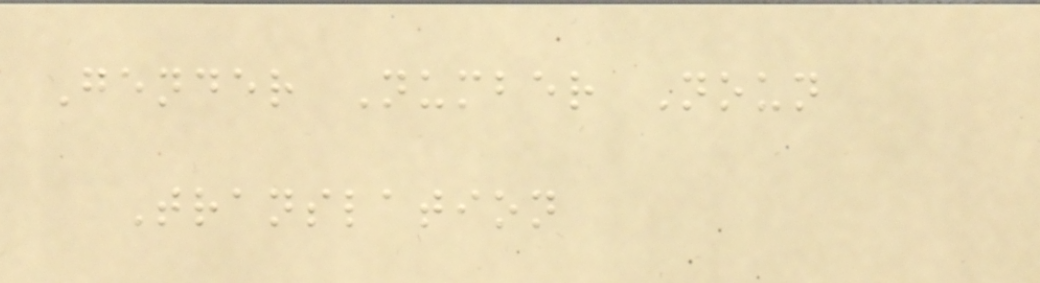Gender Number Noun
Translation
